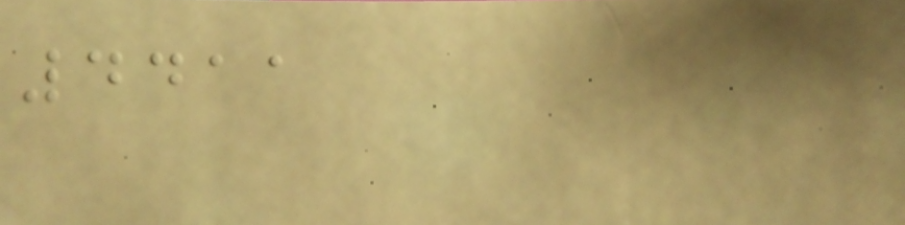4411
